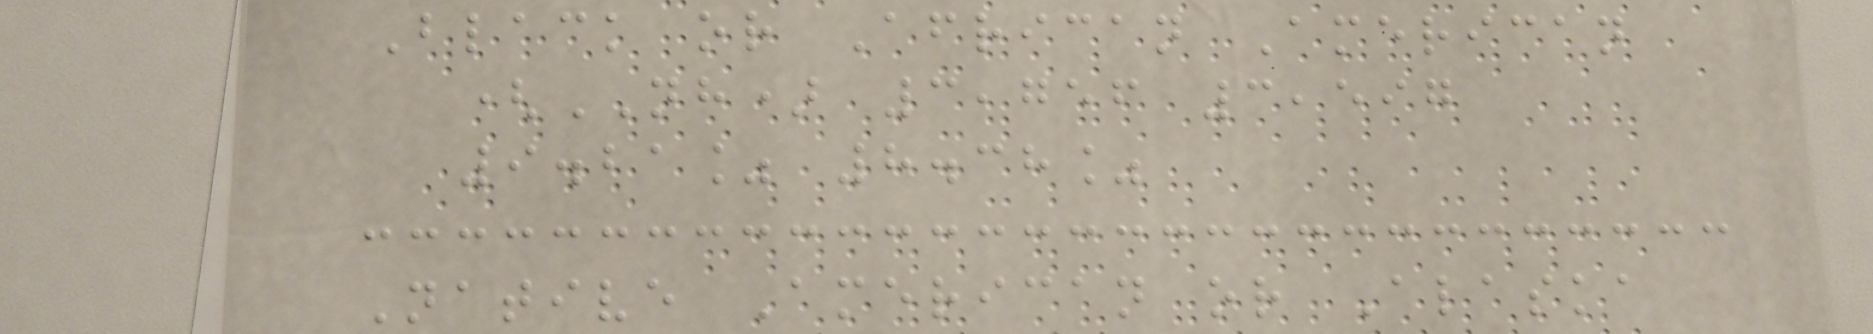Black or African American
(NH) 3,756 3,597
9.21% 8.38%
Native American or Alaska
